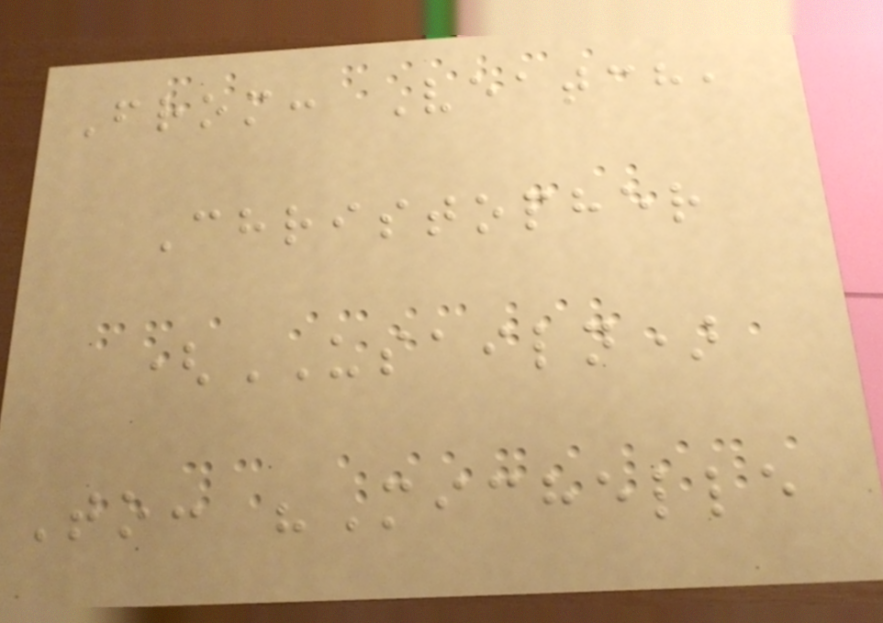From: Veatch,
Christopher
(USAILN)
To: "Michelle
